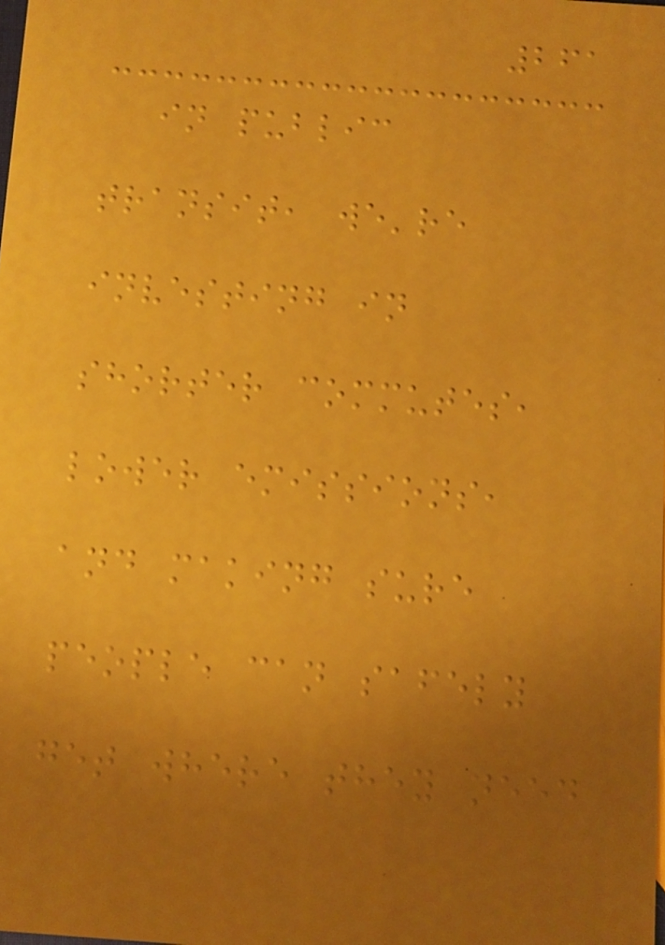261
in public
transit, we're
investing in
shorter commutes,
lower emissions,
and making sure
people can safely
get where they need
